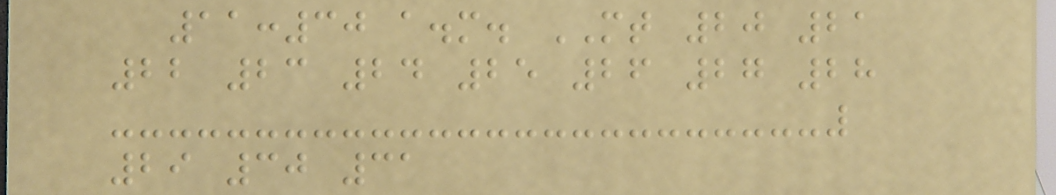11:30 a.m. MT 20 21
22 23 24 25 26 27 28
29 30 31
